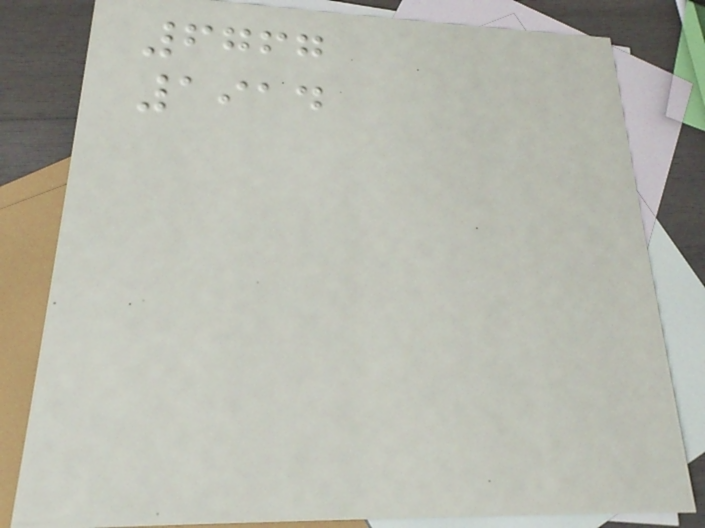6767
1914
